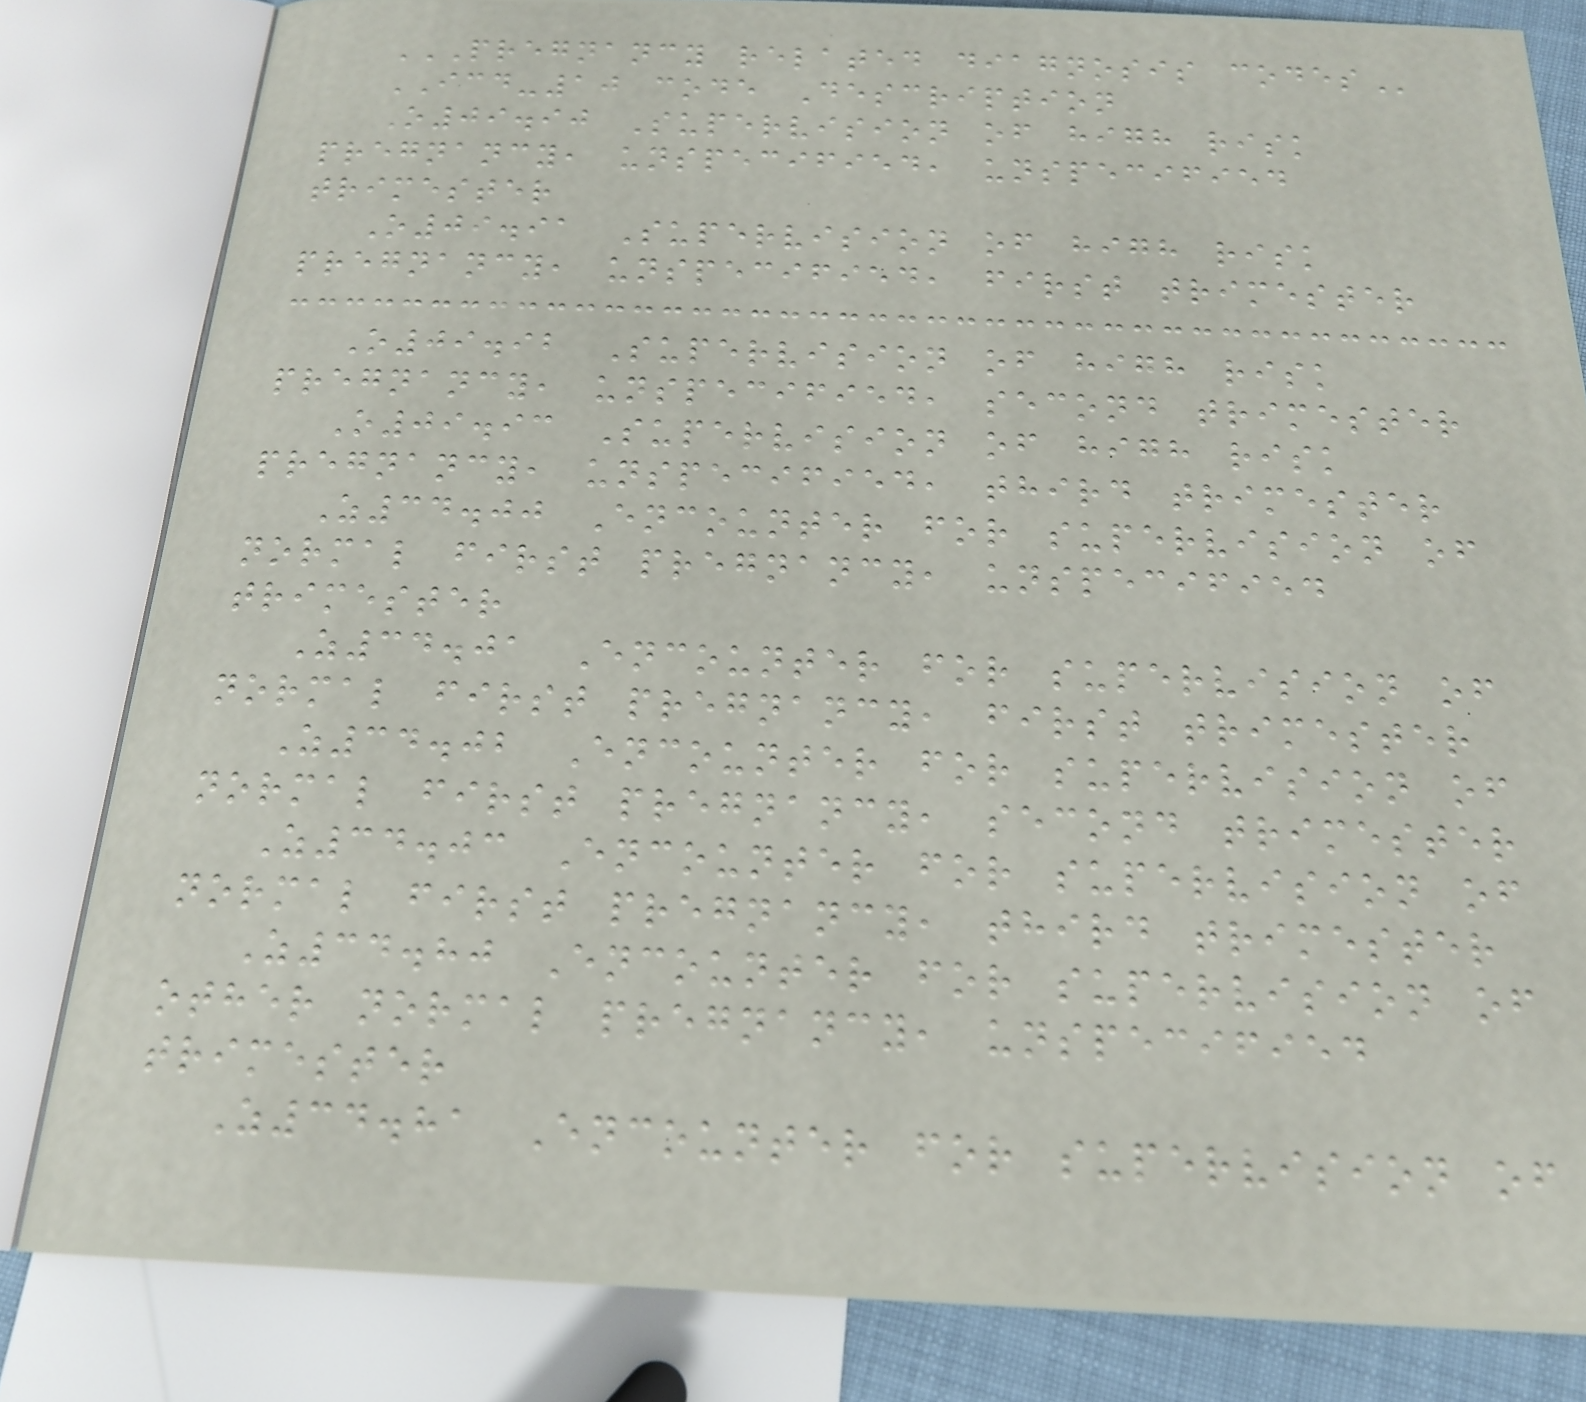PREGNANCY RELATED DIAGNOSIS CODES
ICD-10 code Description
O09.90 Supervision of high risk
pregnancy, unspecified, unspecified
trimester
O09.91 Supervision of high risk
pregnancy, unspecified, first trimester
O09.92 Supervision of high risk
pregnancy, unspecified, second trimester
O09.93 Supervision of high risk
pregnancy, unspecified, third trimester
Z34.00 Encounter for supervision of
normal first pregnancy, unspecified
trimester
Z34.01 Encounter for supervision of
normal first pregnancy, first trimester
Z34.02 Encounter for supervision of
normal first pregnancy, second trimester
Z34.03 Encounter for supervision of
normal first pregnancy, third trimester
Z34.80 Encounter for supervision of
other normal pregnancy, unspecified
trimester
Z34.81 Encounter for supervision of
